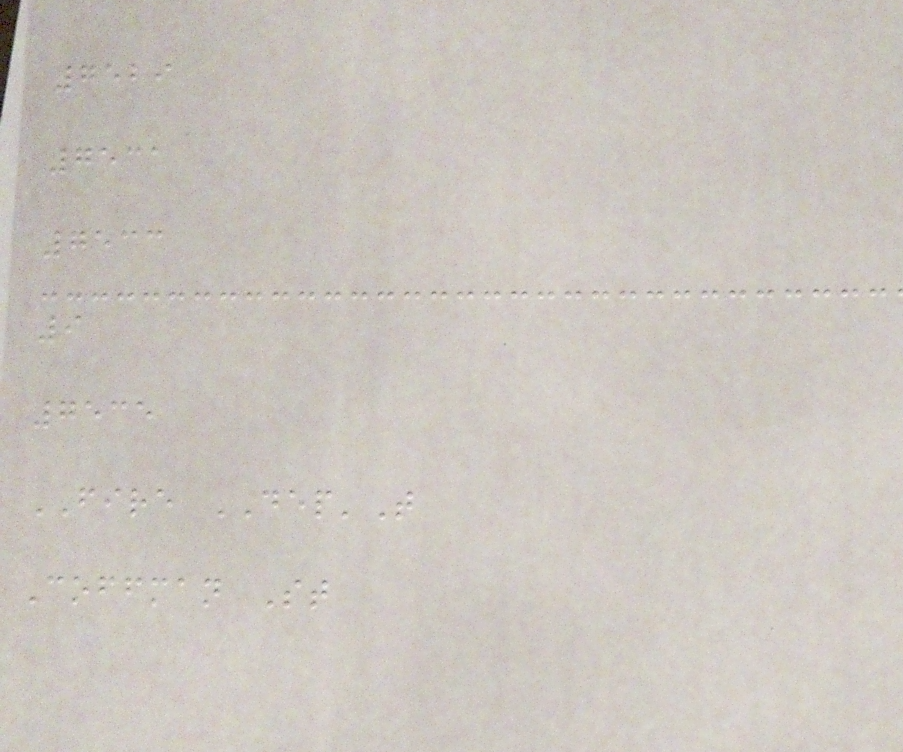7529
7531
7533
9
7535
FIRE DEP'T
Coffman St
